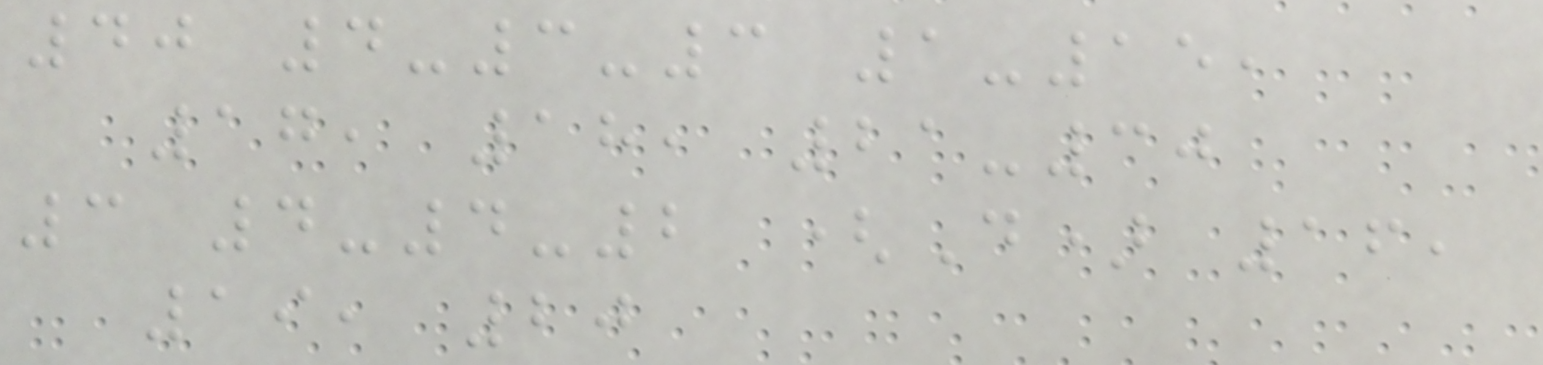40 4-3-3 1-15,
17, 18, 21-30
3 4-4-2 (D) 16,
19, 20
